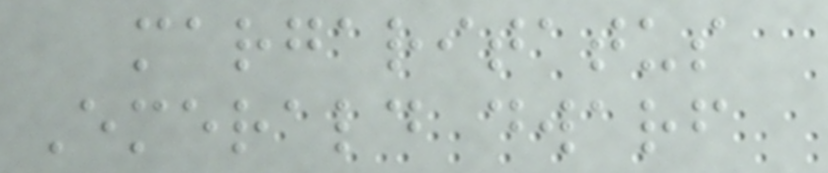margaritatus
Emerald dwarf
